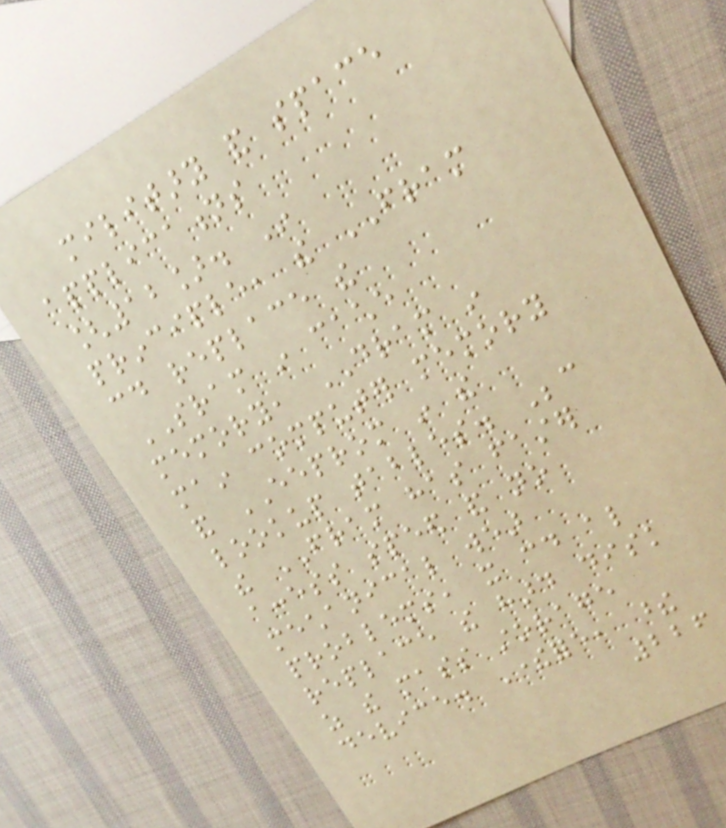military and space
applications
[12]. In
principle, the FRAM
could replace the
SRAM in cache
memory, DRAM in
main computer memory
and EEPROM in the
lookup tables. Because
the FRAM has faster
access speed and no
mechanical wear
problems, it could also
replace the hard disk
as the mass storage
device. Therefore, these
226
